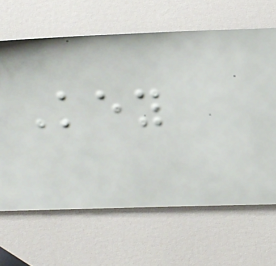Key
